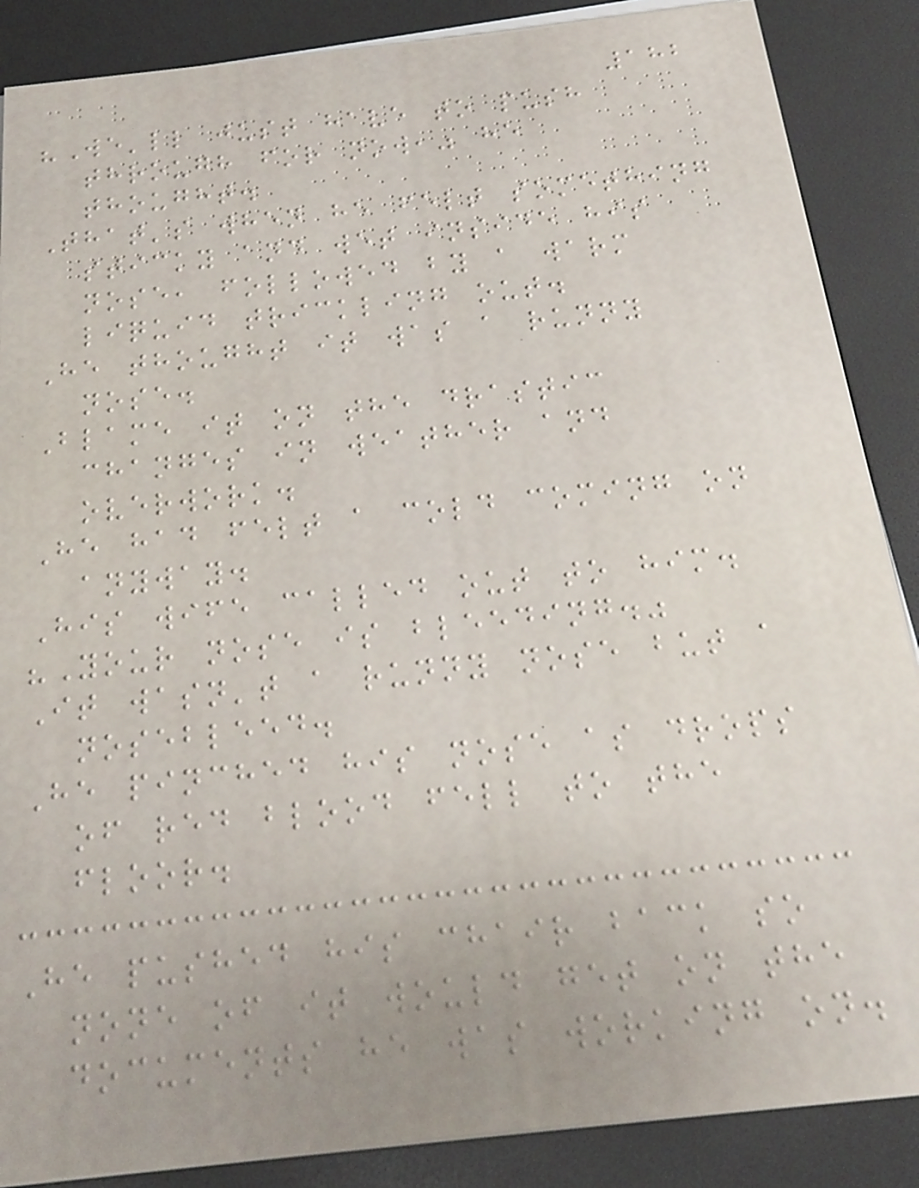182
"We'll just have to push
through for now," he
thought.
That's when he felt something
sticky and wet inside his
nose, followed by a warm
liquid trickling out.
He thought it was a runny
nose.
Blame it on the drastic
changes in weather and
overwork.
He had felt a cold coming on
anyway.
His wife called out to him.
"Your nose is bleeding."
It wasn't a runny nose but a
nosebleed.
He pinched his nose as drops
of red blood fell to the
floor.
He pushed his chair back so
none of it would get on the
documents he was working on.
